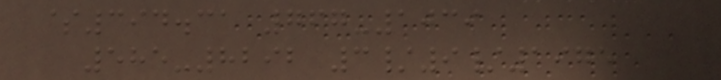$394.31 767-1039
585-8292 3/9/1975
